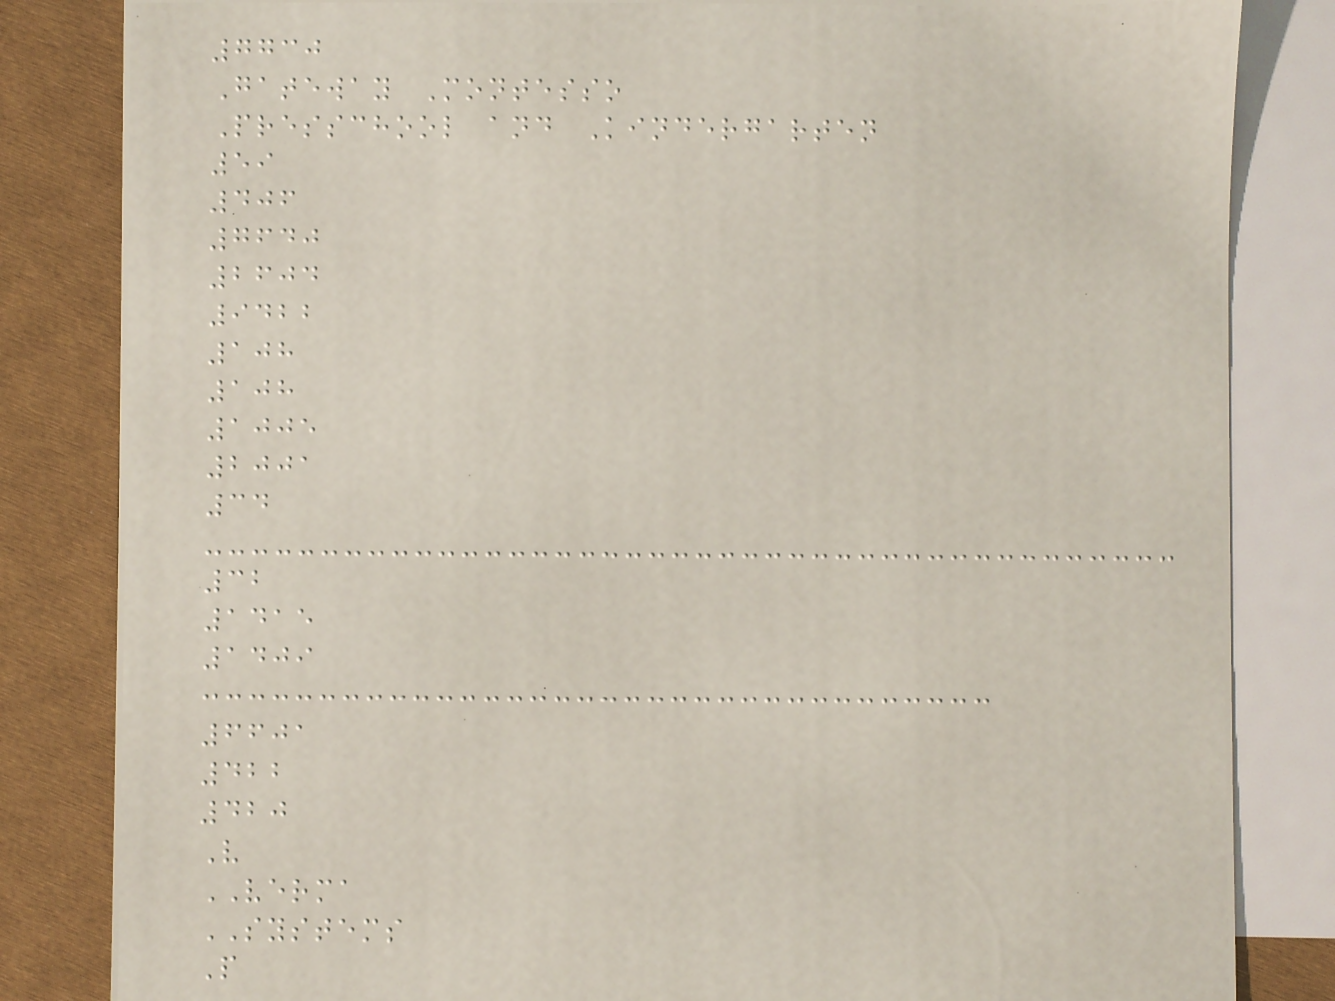7730
Gateway Montesso
Presschool and Kindergarten
59
406
7640
2604
9422
108
108
1005
2001
34
32
1415
1409
6601
422
420
V
VERMA
SYSTEMS
P
